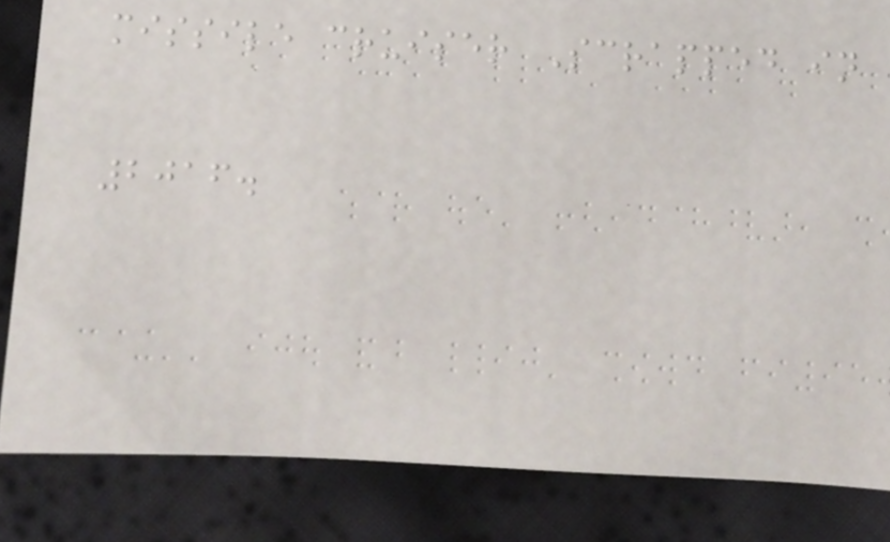missile cruiser Scrapped in
2016.
